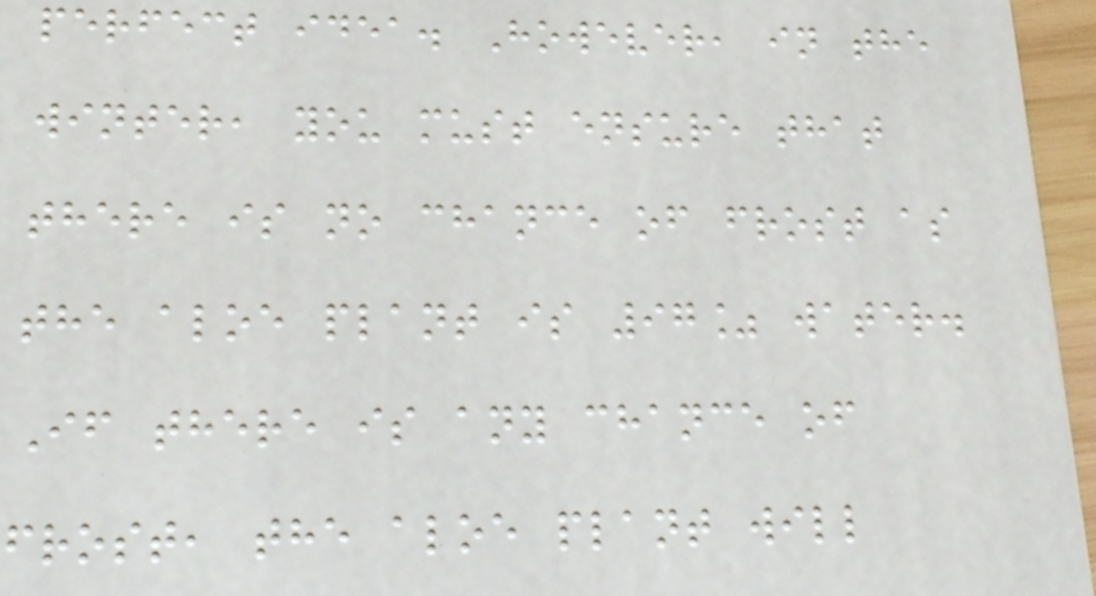perfect idea. However, in the
winter, you must ensure that
there is no chance of frost as
the aloe plant is 97% water.
If there is any chance of
frost, the aloe plant will
